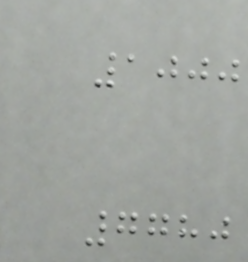1000
7780
